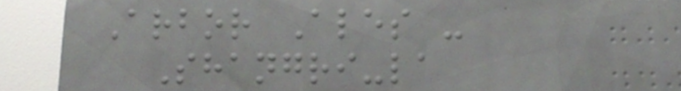Arbor Ales -
Shangri-la
